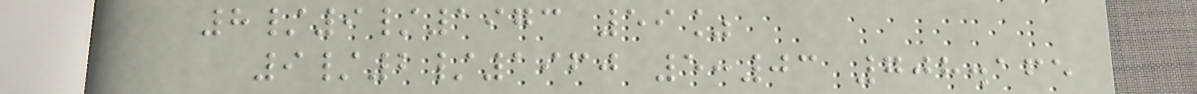8/9/1973 59%
9/2/1960 5:03 708.165
